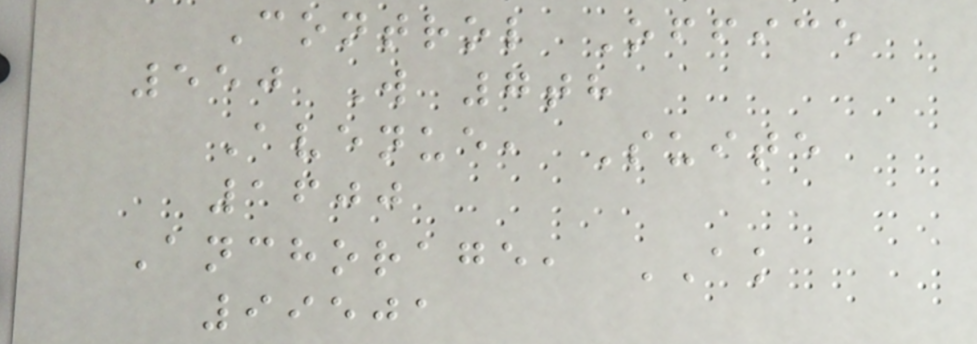Control Office
550 W 7th
Avenue, Suite
1600
Anchorage, AK
99501
